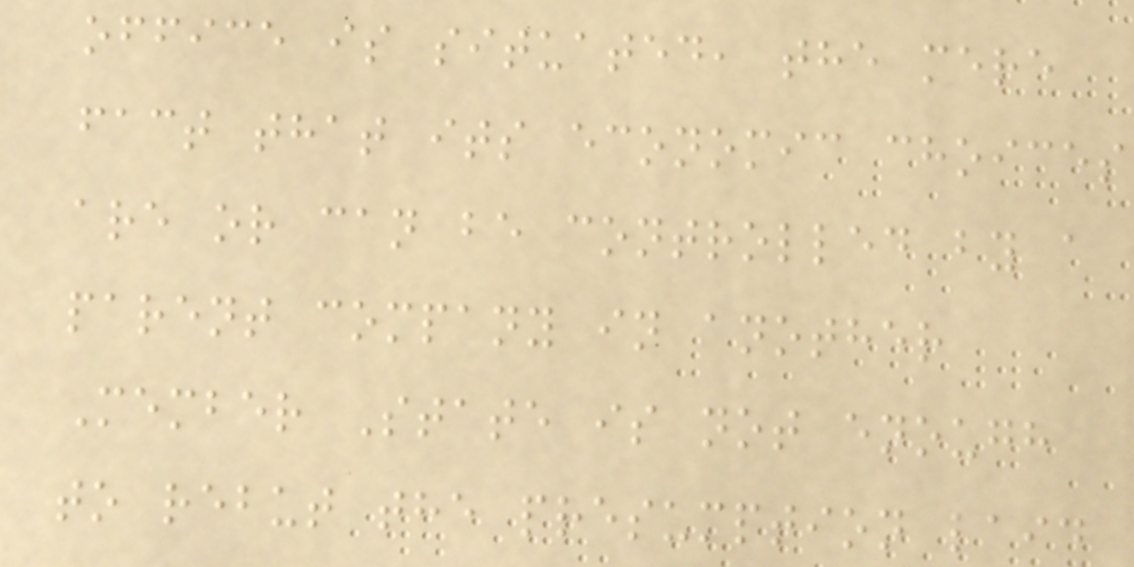office is situated, the mere
fact that its economic choices
are or can be controlled by a
parent company in another
Member State is not enough
to rebut the presumption laid
